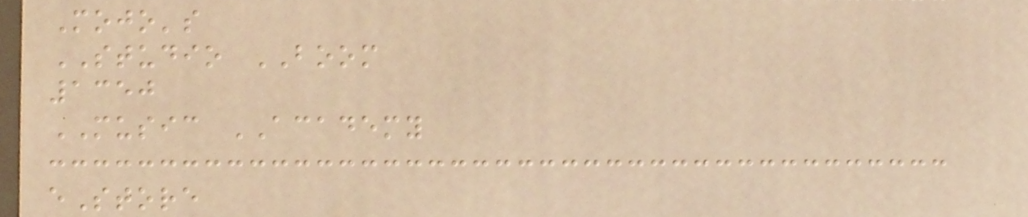Mojo's
STUDIO BOOM
1350
MUSIC ACADEMY
eStore
